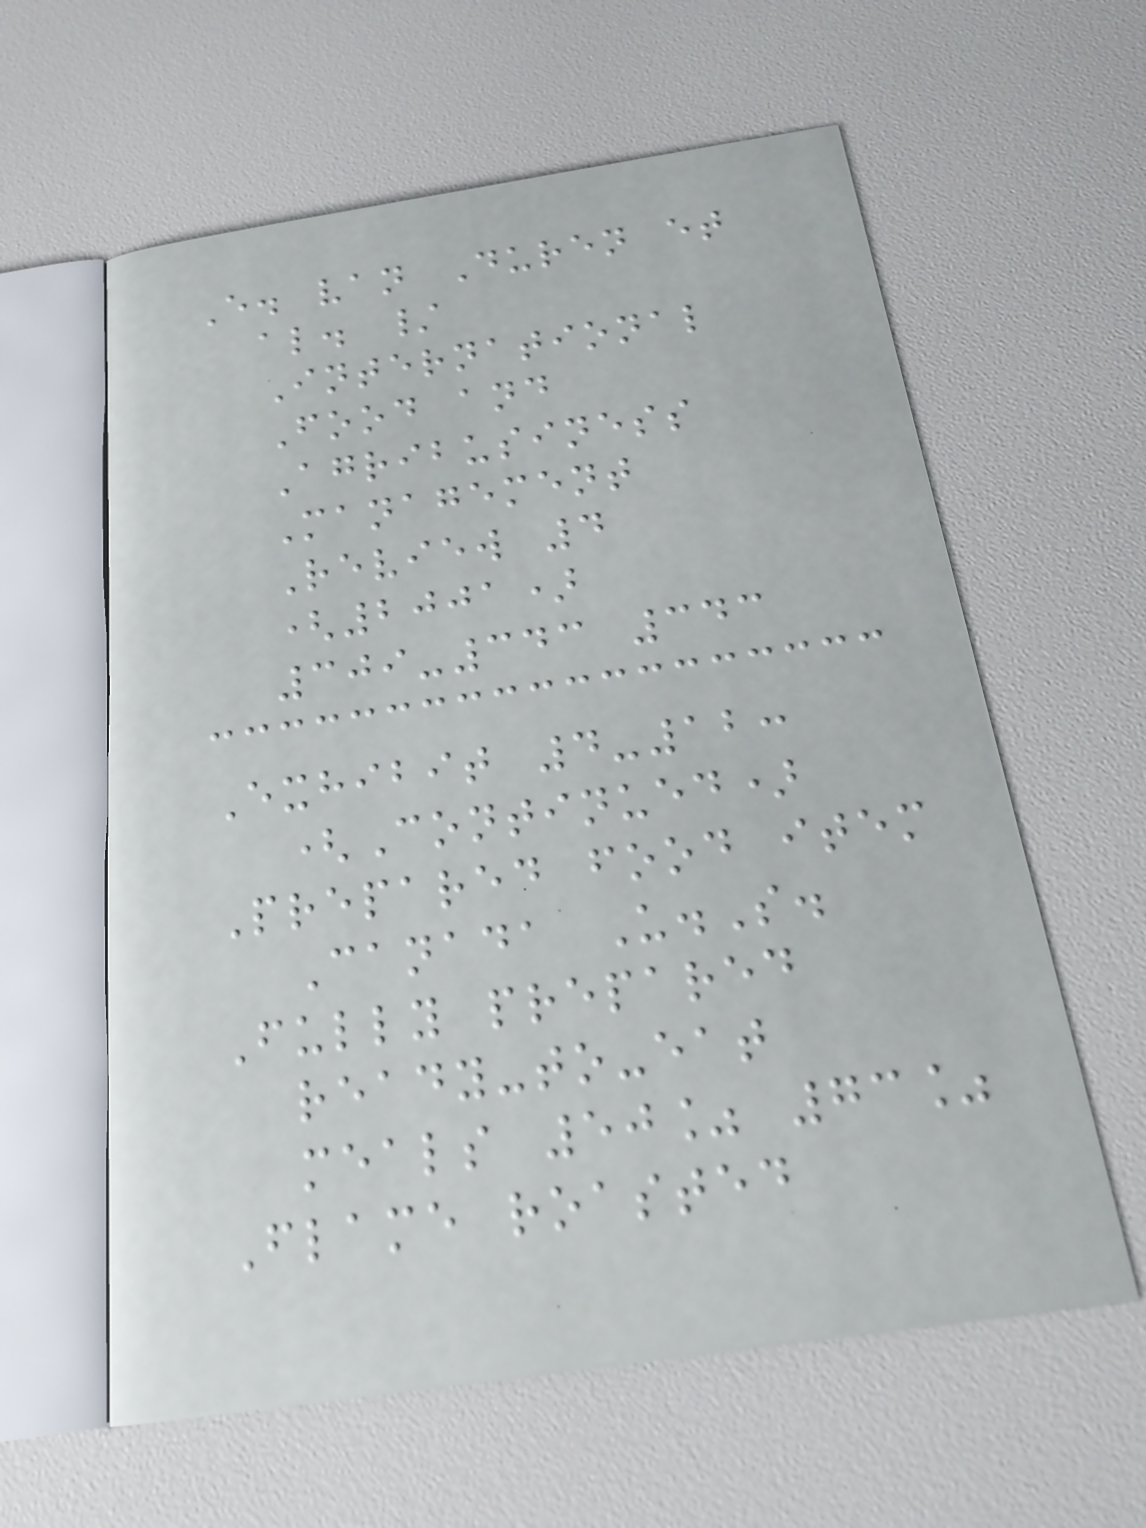E. van Duren et
al. /
International
Food and
Agribusiness
Management
Review 4
(2001)
309-343 343
Exhibit 4-12:
(Continued)
Prepared food item
Canada U.S.
Fully prepared
ready-to-eat
meals 50% 73%
Flame roasted
